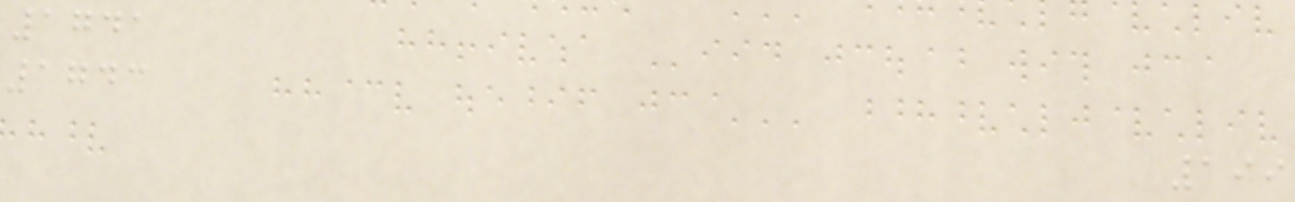1741
1743
199
